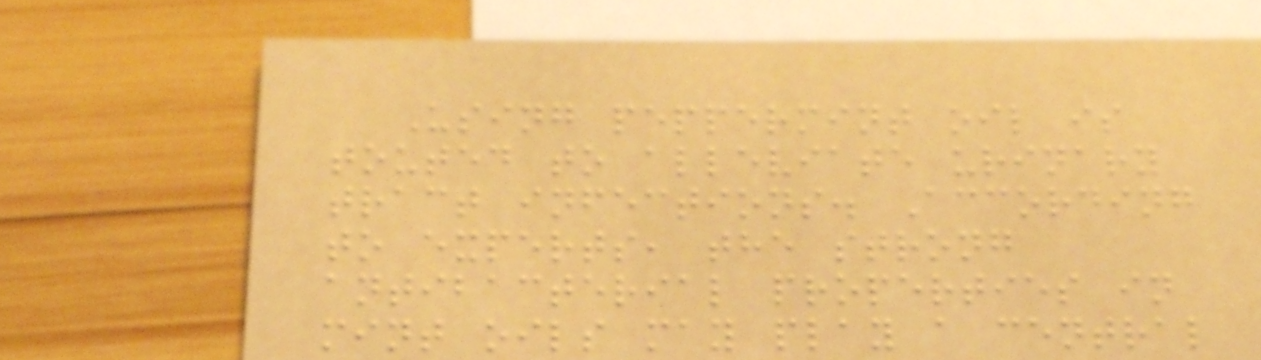Using peppermint oil is
touted to alleviate urinary
tract infections. According
to experts, the strong
antibacterial properties in
mint oils may play a central
